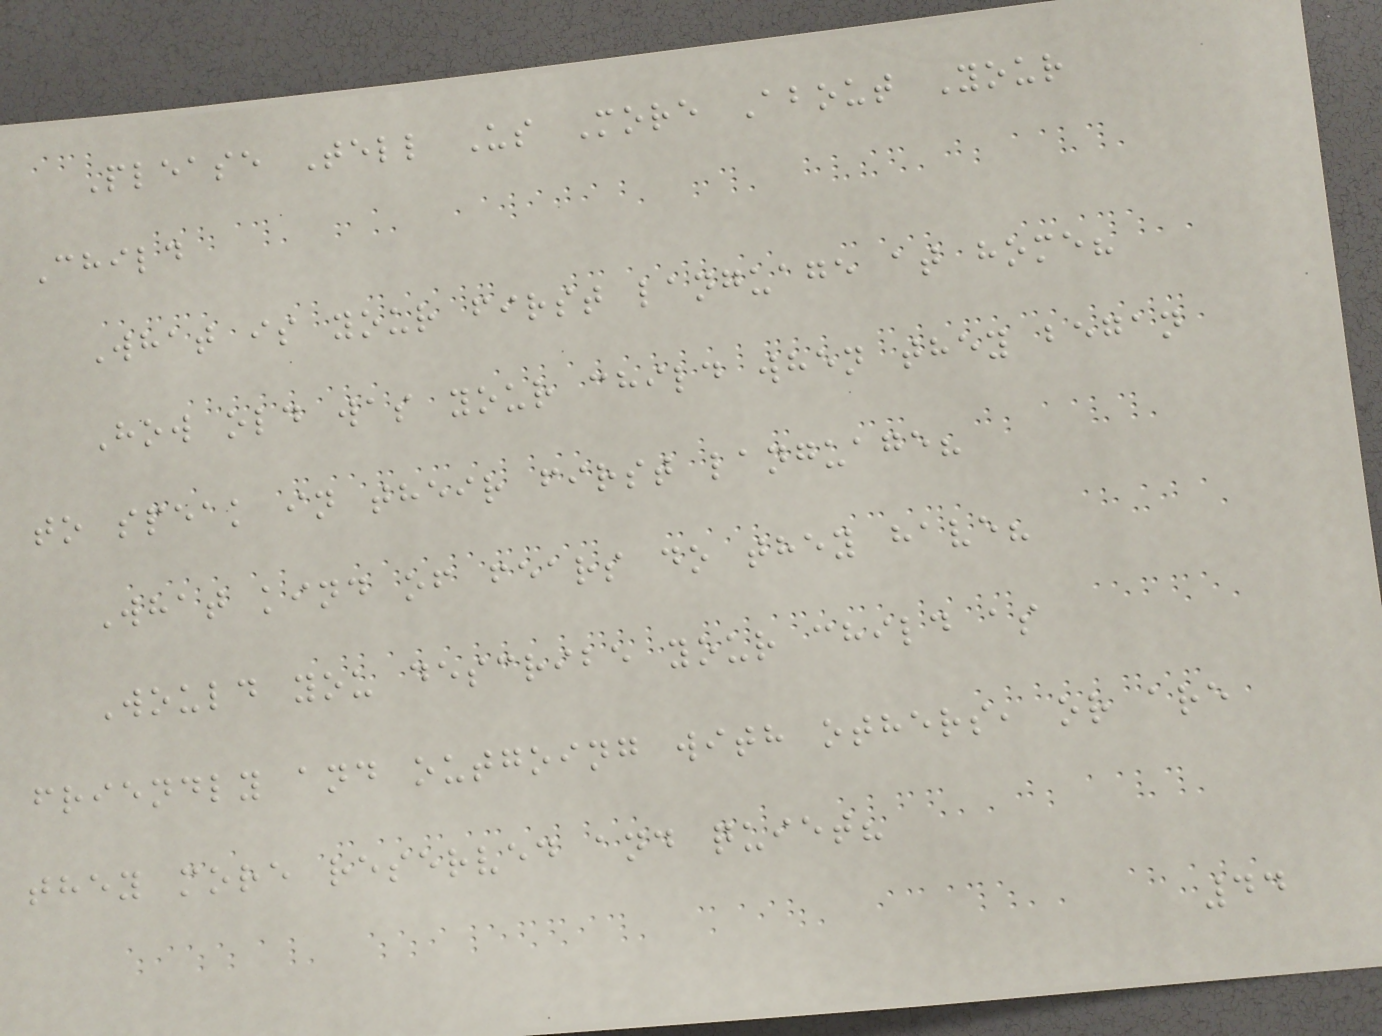Please Tell Us More About Your
Child
What is your first language at home?
How old was your child when they began
to speak in their first language?
What kind of fears do they have?
Would you describe your child as
friendly and outgoing with others, or are
they more reserved and quiet?
44
